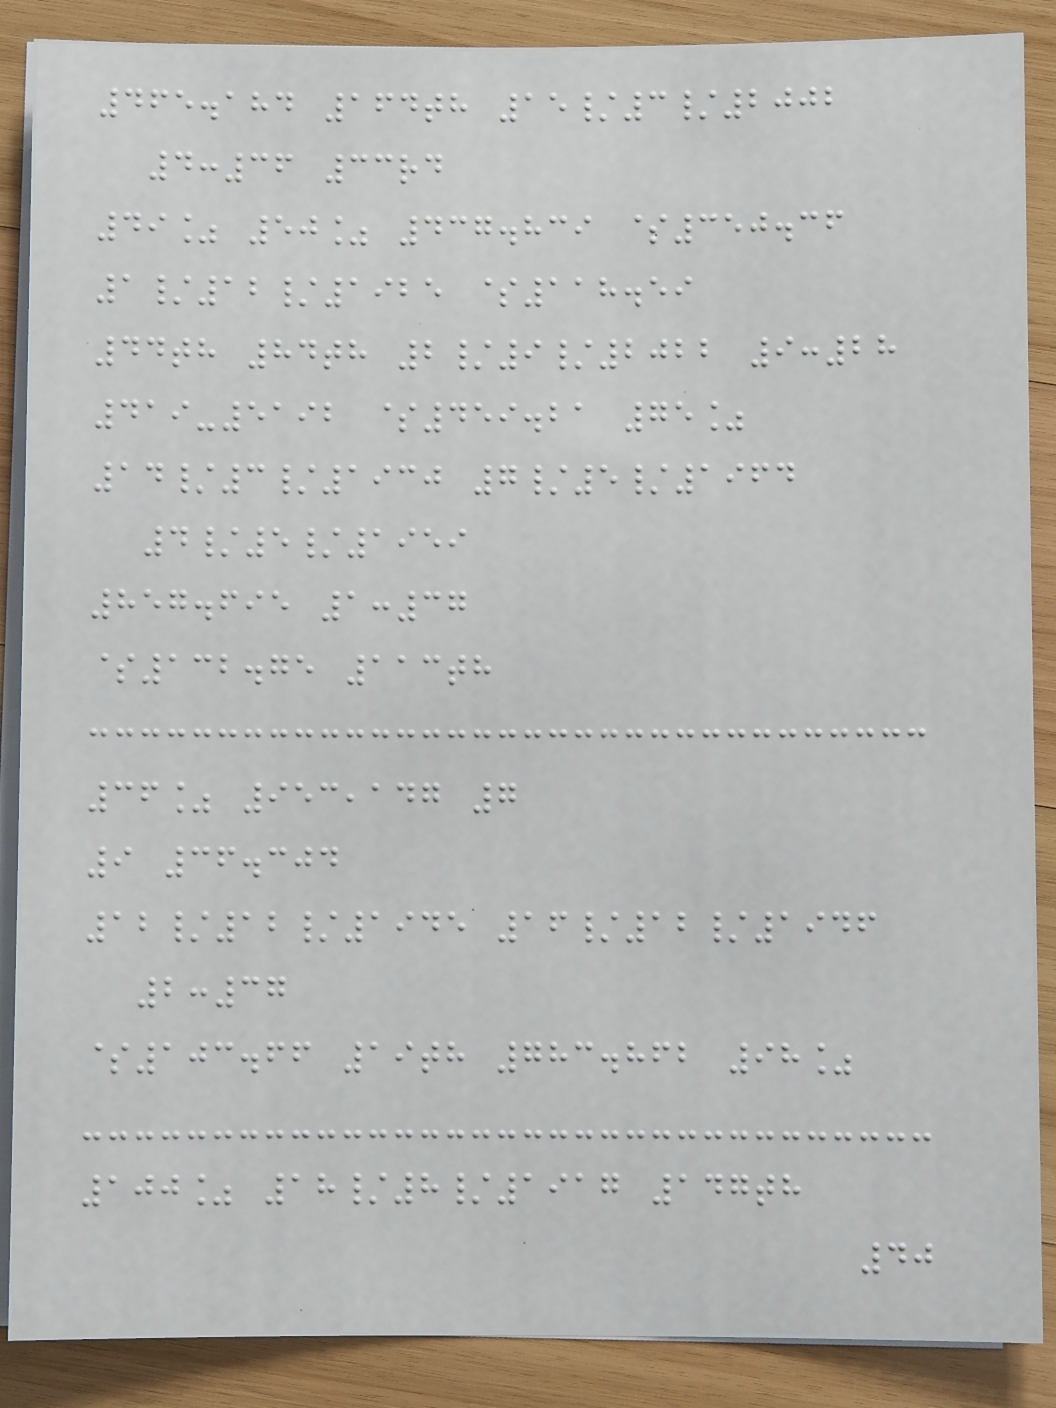465.184 164th 15/3/2002
4:36 33rd
49% 50% 437.839 $350.36
1/12/1925 $118.59
44th 84th 2/9/2022 9:28
419-5192 $459.21 75%
14/3/1930 7/5/1964
4/5/1959
857.695 1:37
$132.75 113th
36% 953,147 7
9 36.304
12/12/1945 16/12/1946
2:37
$103.66 19th 783.862 98%
100% 18/8/1917 147th
40
